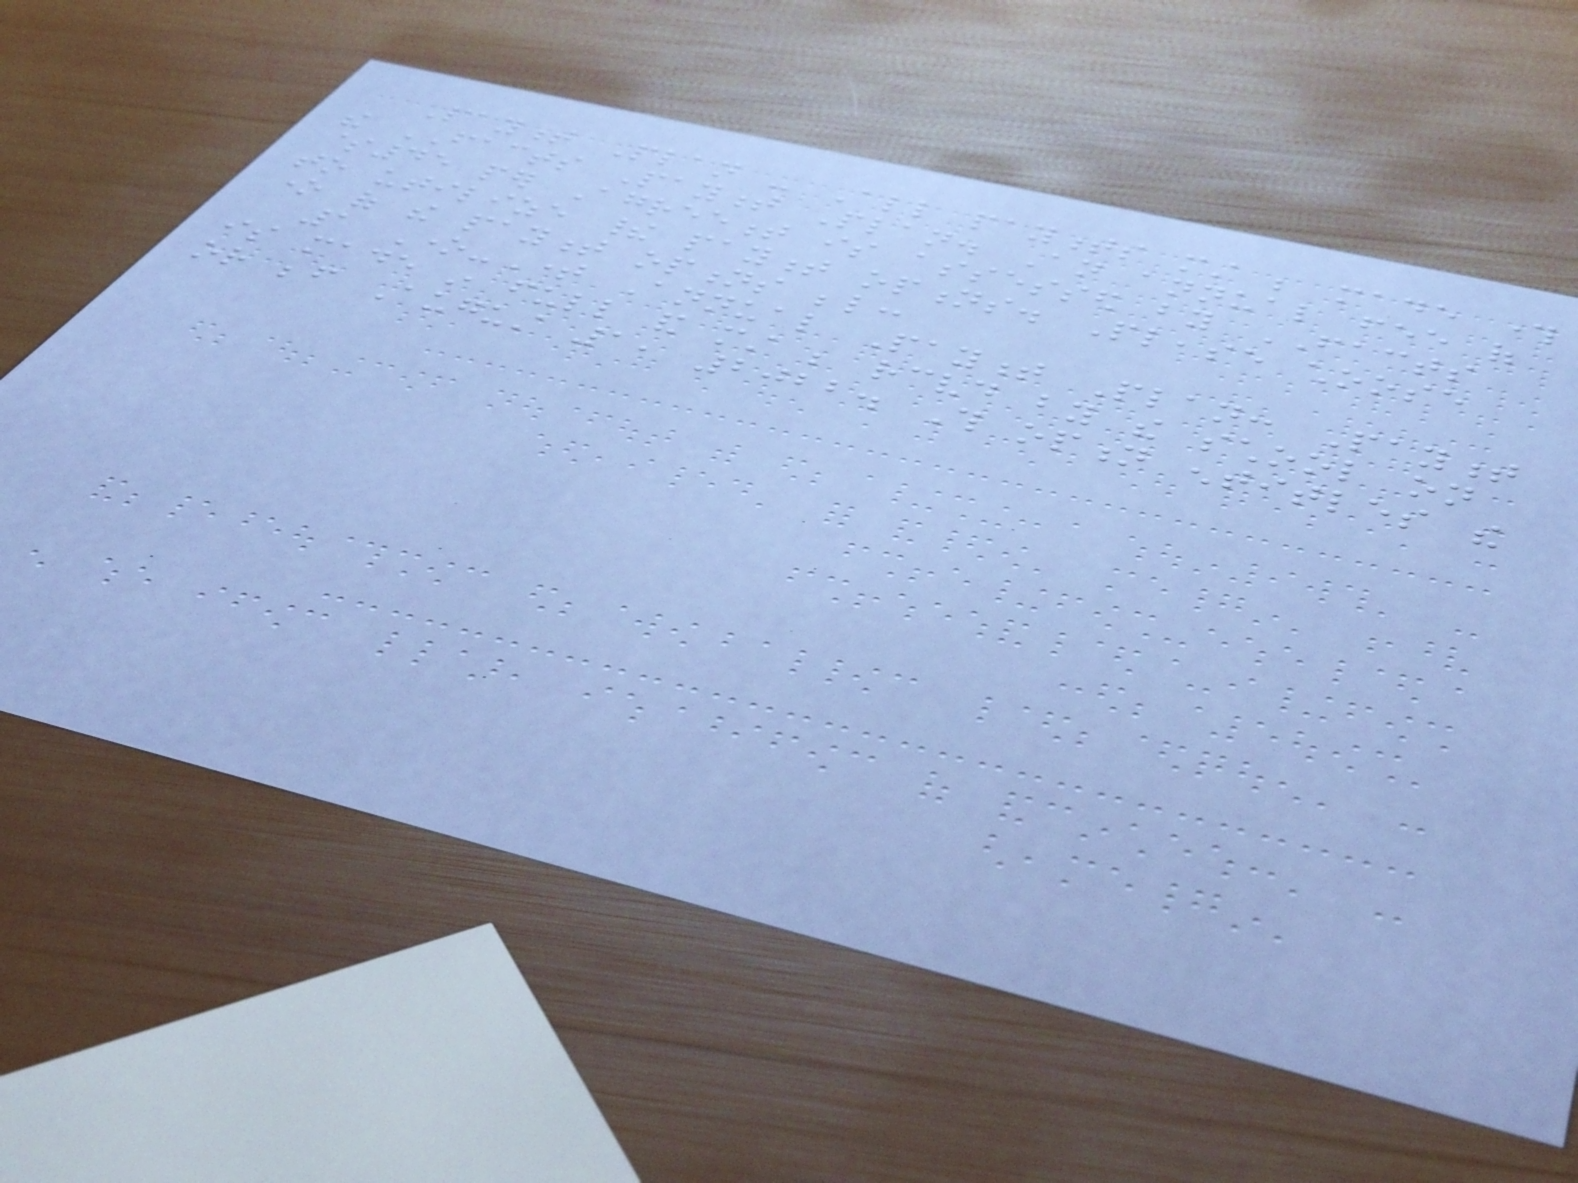Payment Plan - All payments must be made through
the FACTS Payment Plan. An annual fee of
$45 per Agreement is assessed by FACTS
to utilize their payment options. Please choose
one of the payment options below:
1 One-Time Annual Payment Plan: Payment
is made in full and must be received by the school on
or before August 1, 2022. This option entitles the
